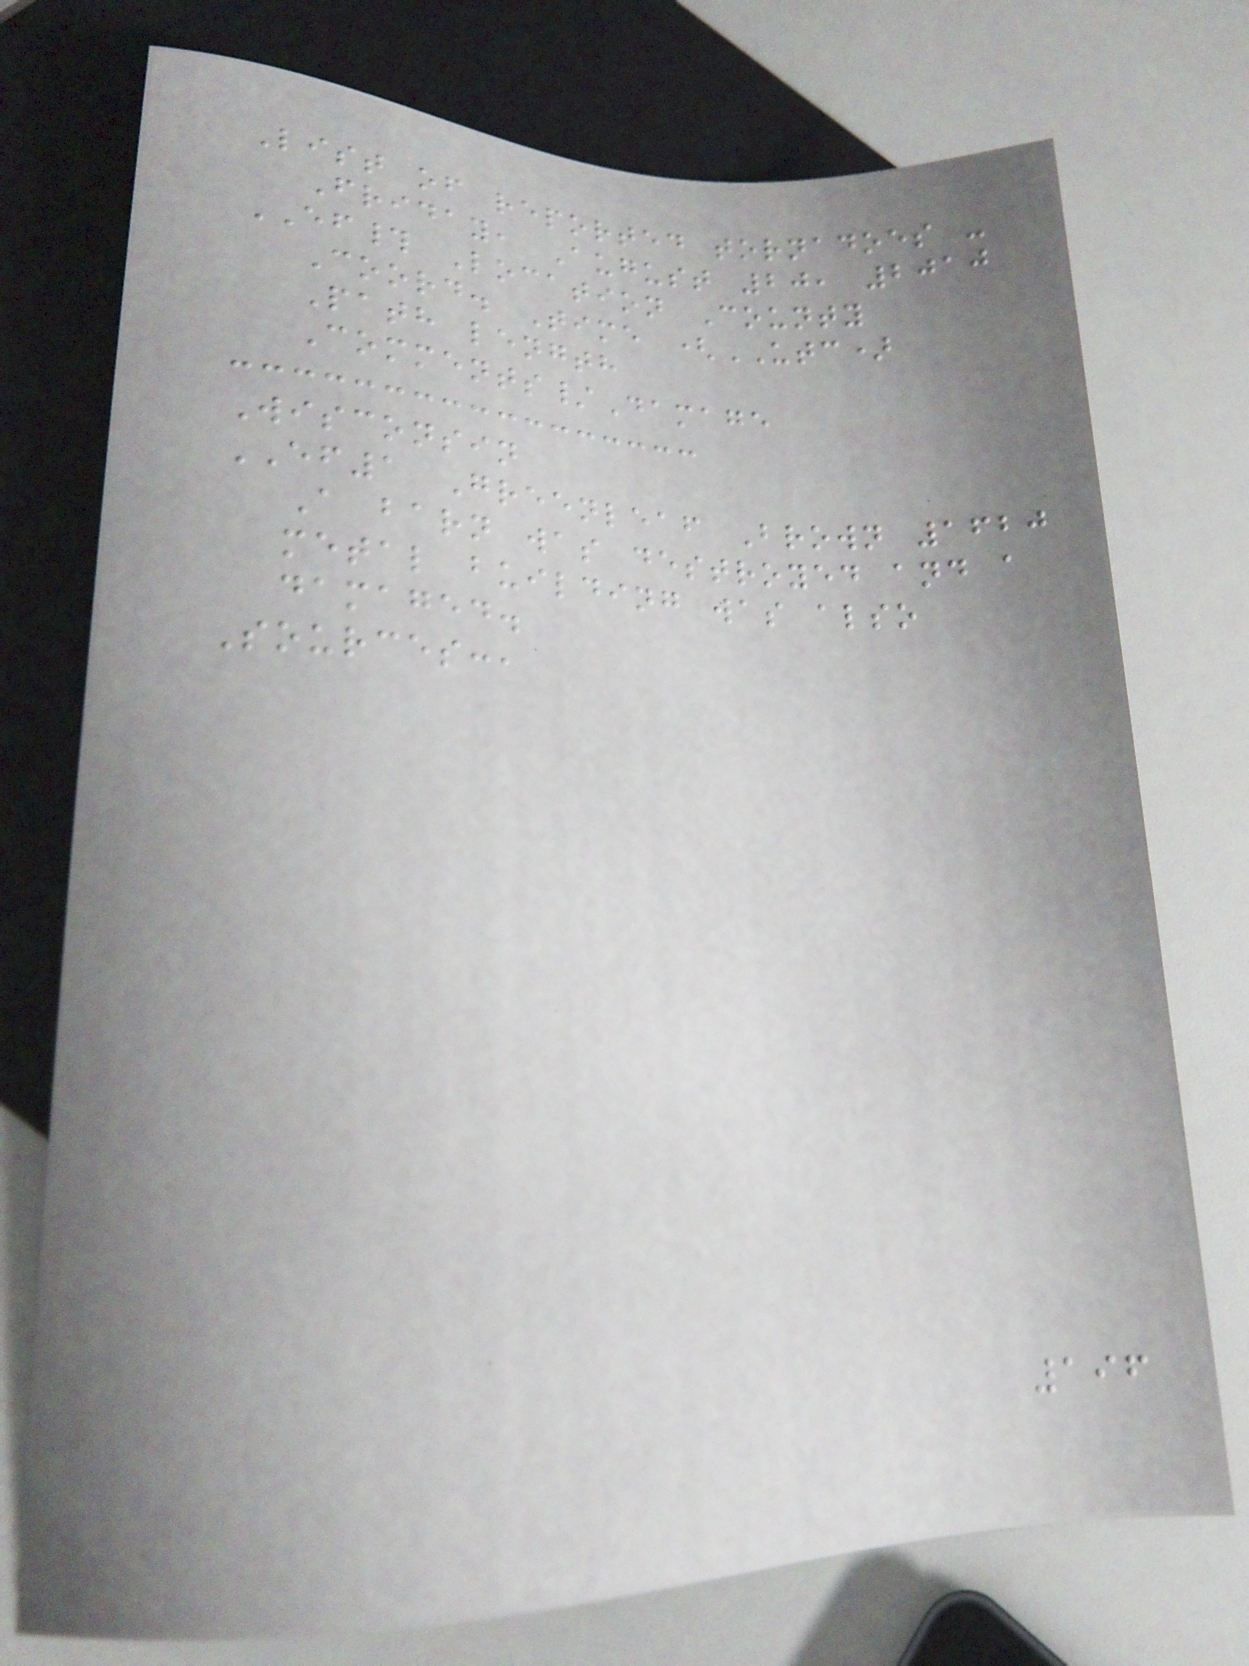List of reported tornadoes -
Friday, August 20, 2010
EF# Location County
Coord. Time (UTC)
Path length
Comments/Damage
Wisconsin
EF1 Greenleaf Brown 1620
A barn was destroyed and a
metal building was also
damaged.
Sources:,
196
